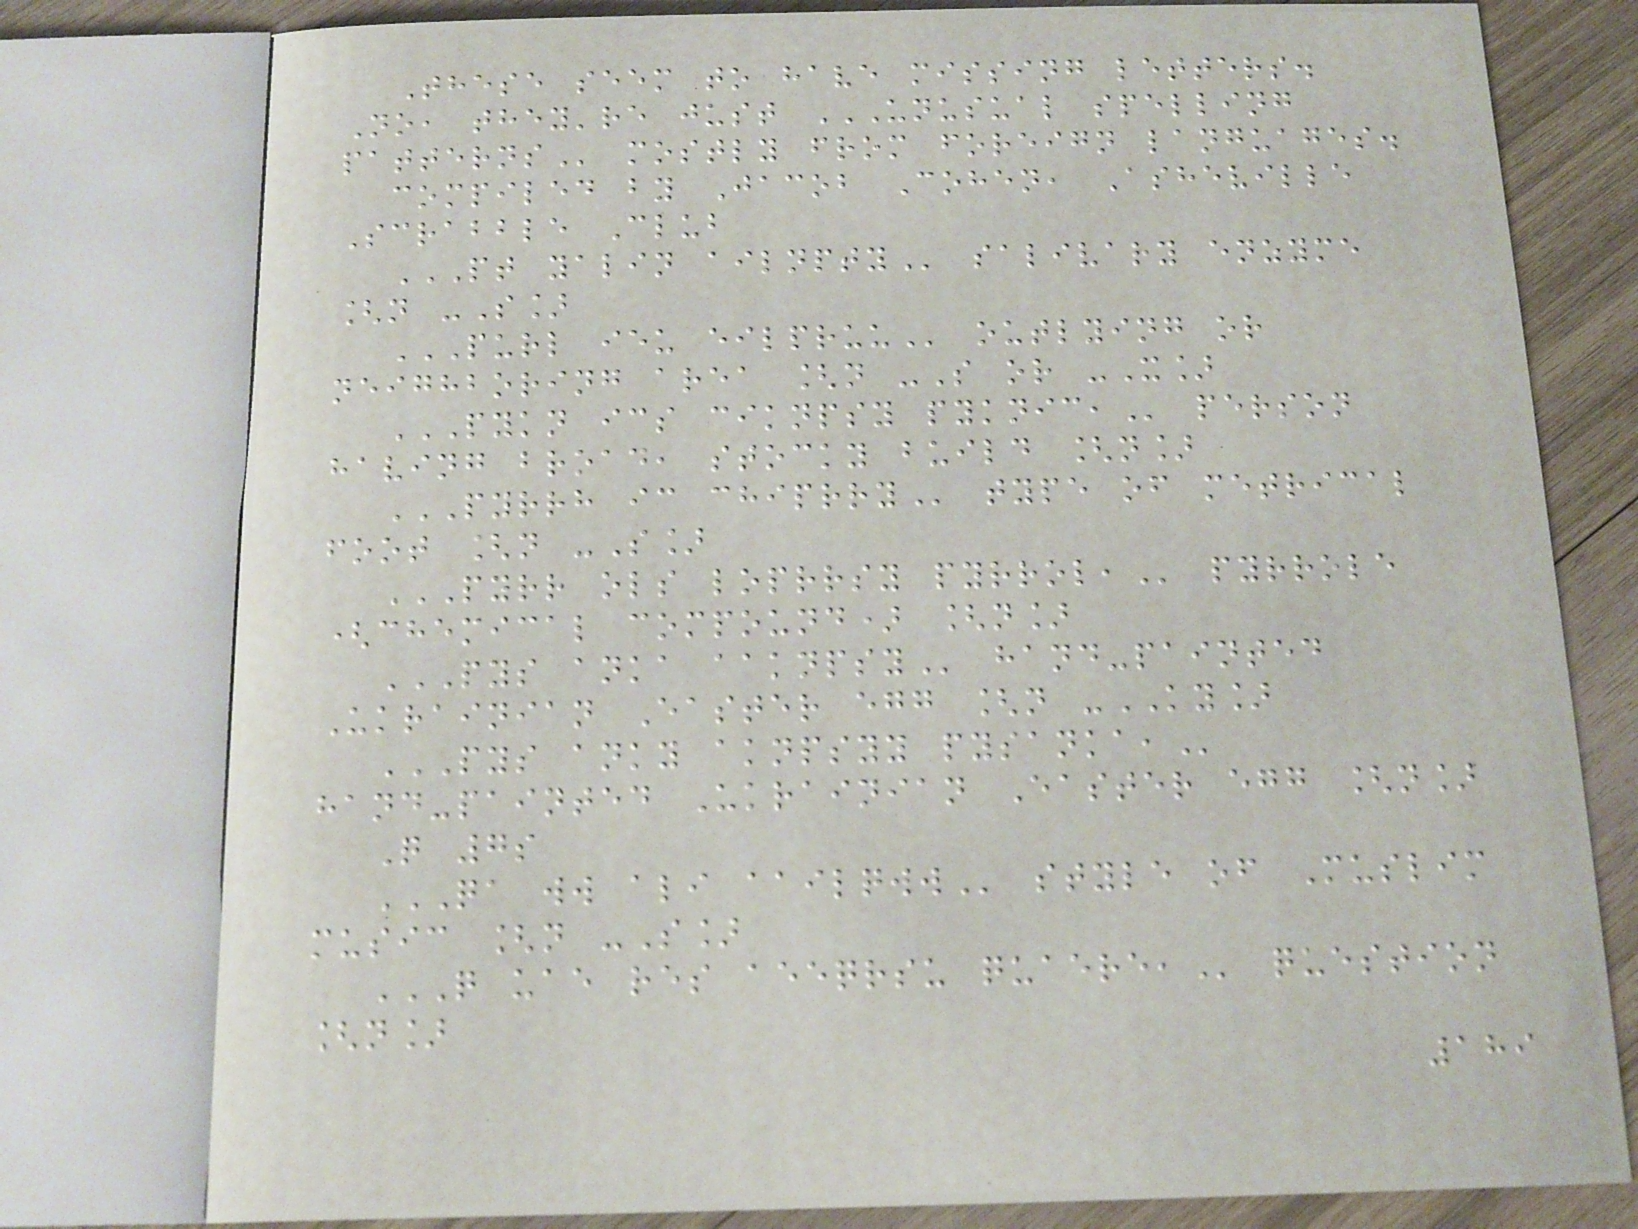These seem to have missing letters.
No, they're just UNUSUAL SPELLING
PATTERNS mostly from foreign languages.
compiled by Jacob Cohen, Asheville
Scrabble Club
PT YALIN AILNPTY salivary enzyme
[n -S]
PURL IEU EILPRUU outlying or
neighboring area [n -S or -X]
PYKN ICS CIKNPSY PYKNIC, person
having broad, stocky build [n]
PYRRH IC CHIPRRY type of metrical
foot [n -S]
PYRR OLS LOPRRSY PYRROL, pyrrole
(chemical compound) [n]
PYS ANKA AAKNPSY hand-painted
Ukrainian Easter egg [n -KY]
PYS ANKY AKNPSYY PYSANKA,
hand-painted Ukrainian Easter egg [n]
Q 7s
QA WW ALI AAILQWW style of Muslim
music [n -S]
Q UAE RES AEEQRSU QUAERE, question
[n]
189
